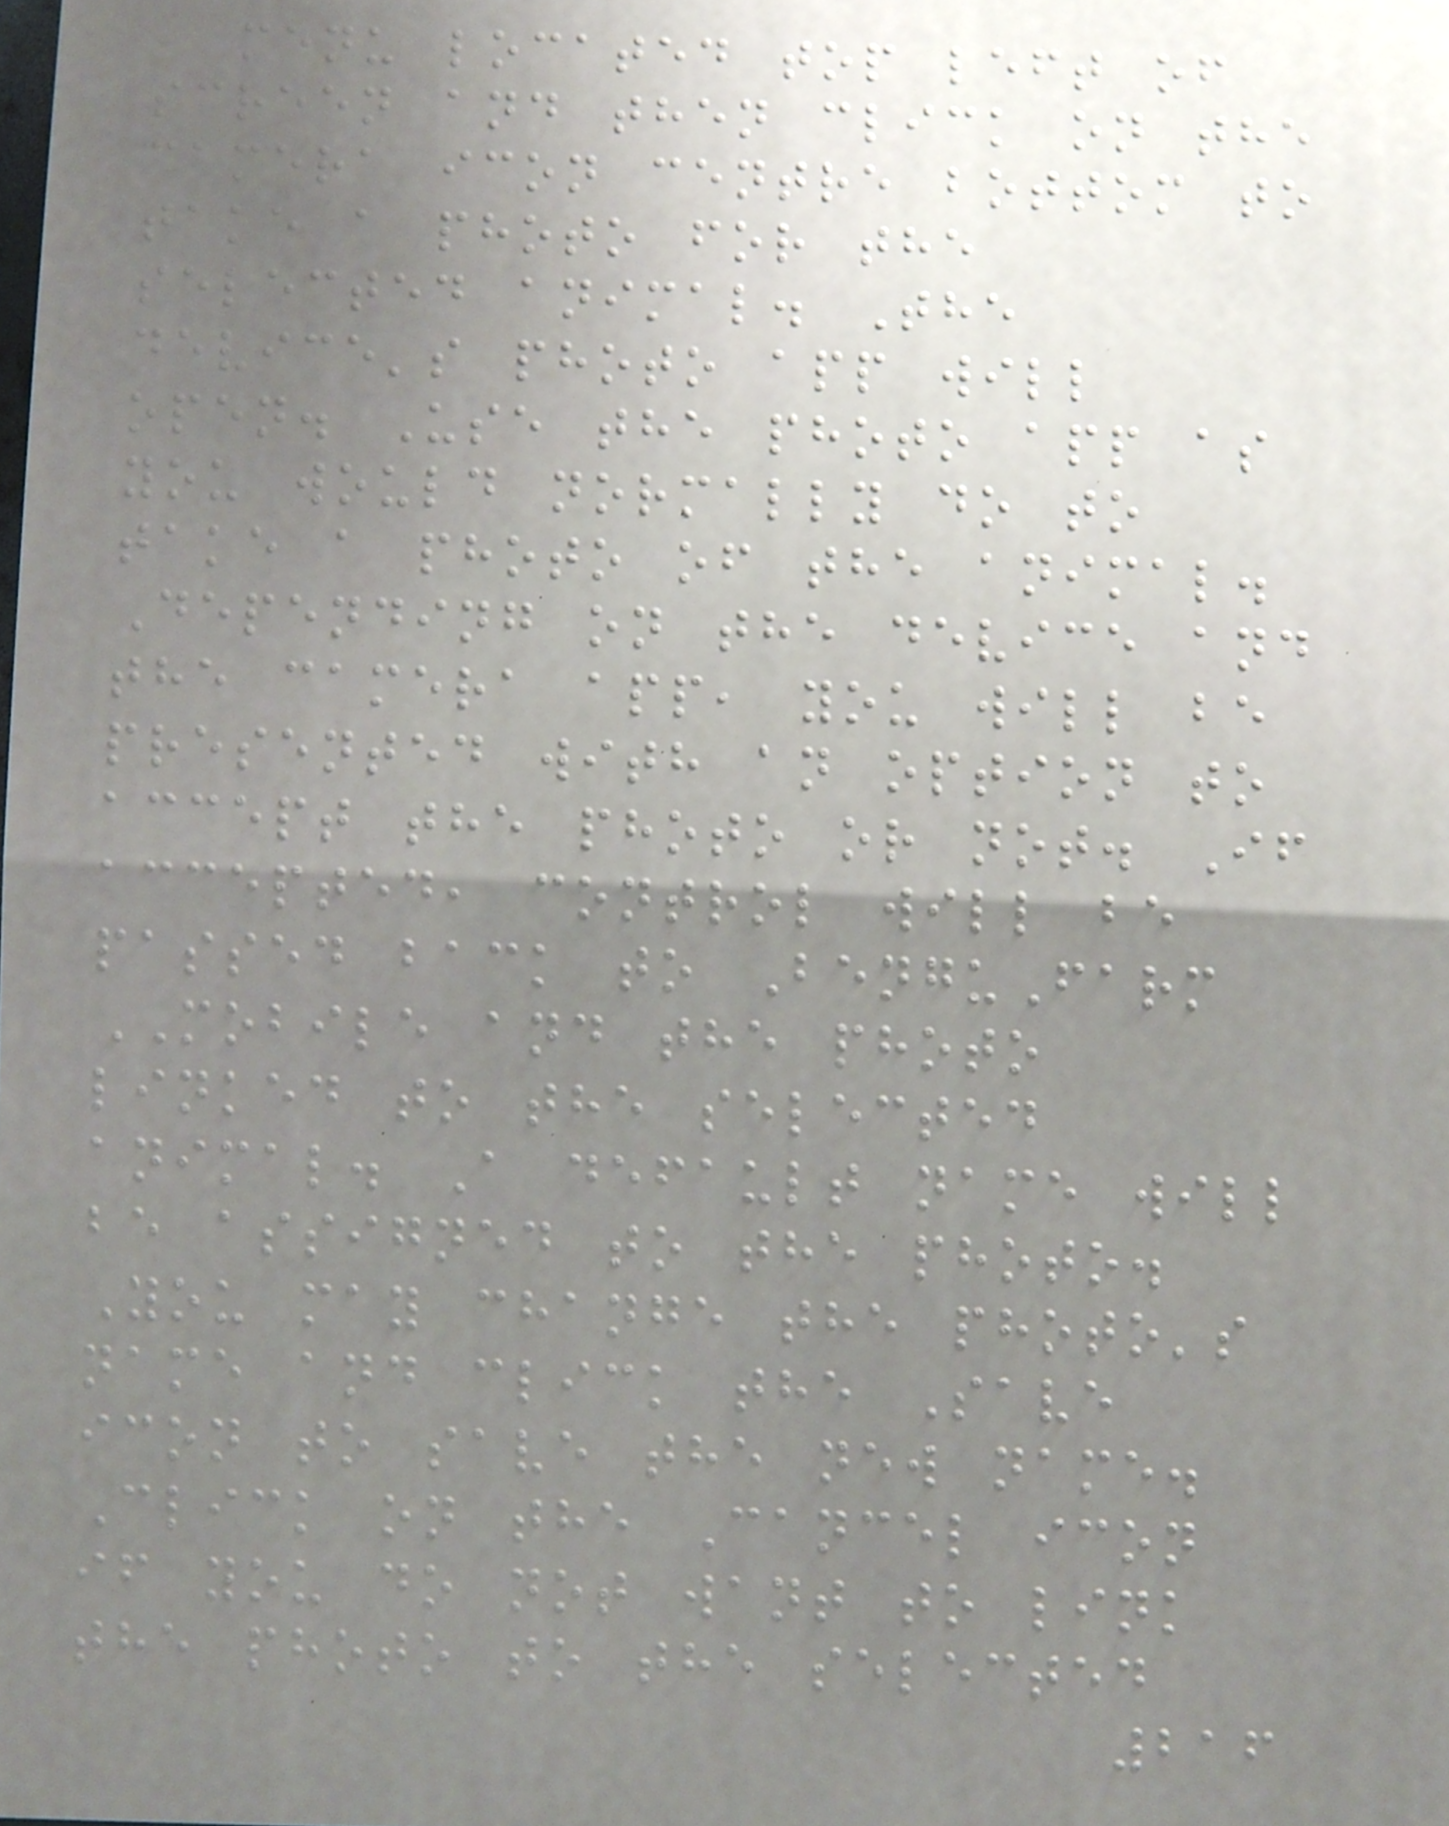menu located top left of
screen and then click on the
camera icon centre bottom to
take a photo for the
selected animal. The
device's photo app will
open. Use the photo app as
you would normally do to
take a photo of the animal.
Depending on the device and
the camera app, you will be
presented with an option to
accept the photo or not. If
accepted, control will be
passed back to BenguFarm
MOBILE and the photo
linked to the selected
animal. A default name will
be assigned to the photo.
You may change the photo's
name and click the Save
icon to save the new name.
Click on the Cancel icon
if you do not want to link
the photo to the selected
216
